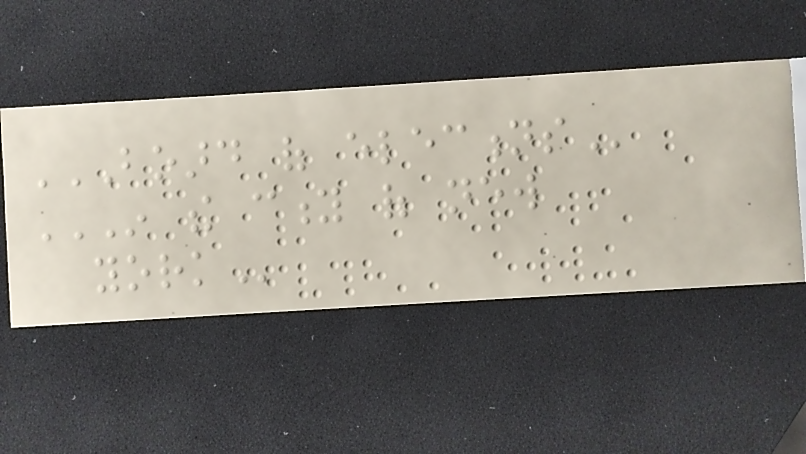BOARD OF ELECTIONS
IN THE CITY OF NEW
YORK
